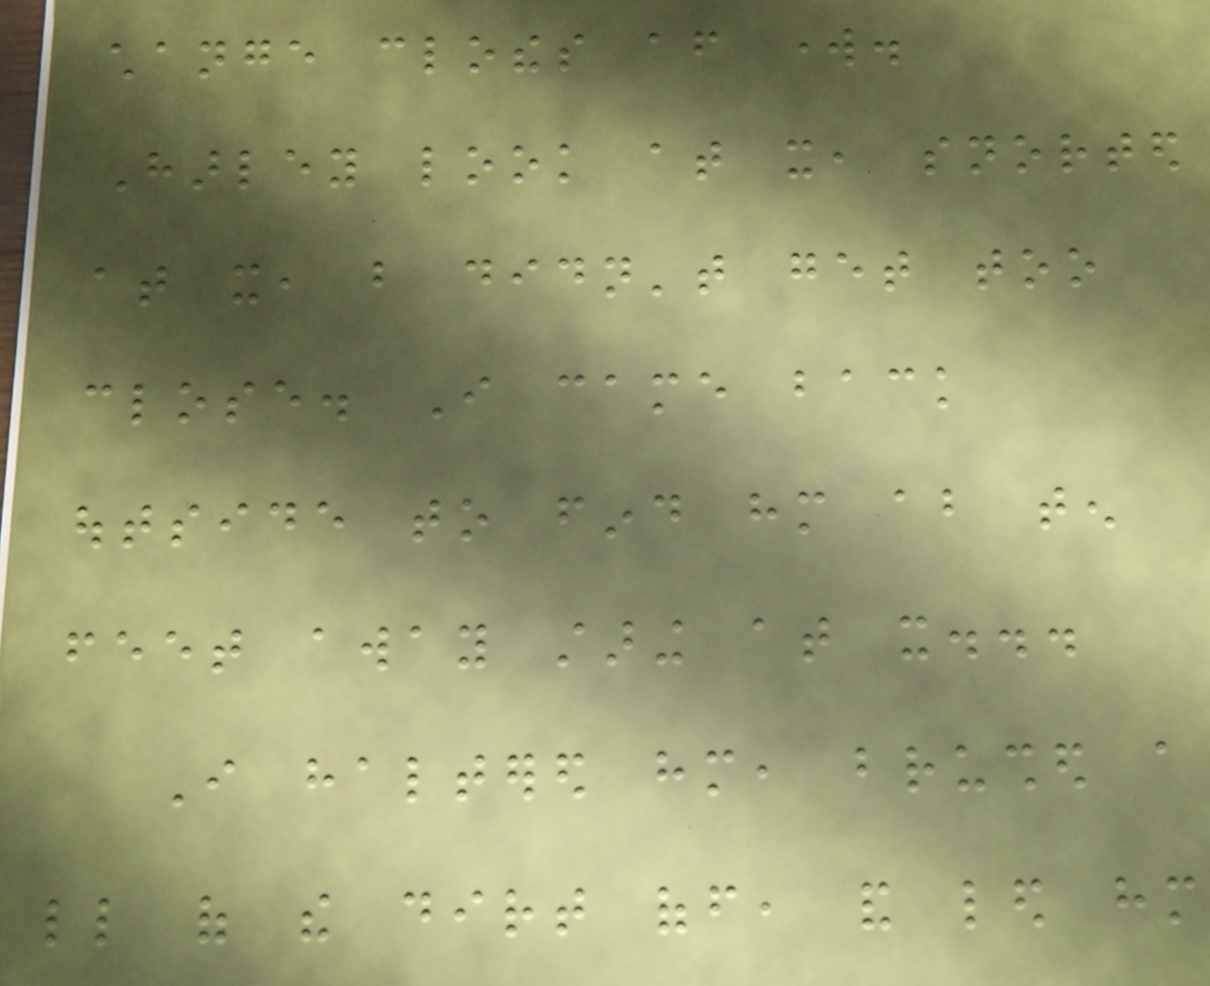change clothes after work.
Harley look at it, snorted
at it, but didn't get too
close. I came back
outside to find him about ten
feet away staring at it...
I haltered him, brushed a
little of the dirt off, and led him
